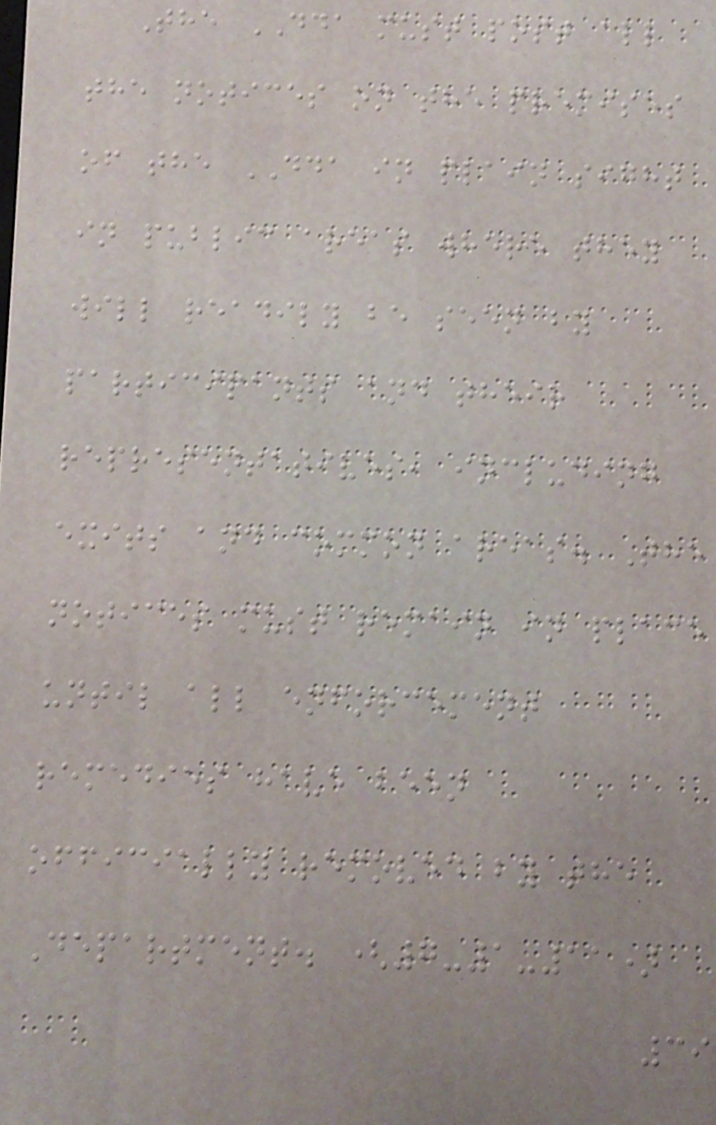The DDA must post all
the notices on the premises
of the DDA in plain sight
in public areas where they
will readily be seen by
participants and their
representatives, including
exits and common areas. The
notices must remain in place
until all enforcement
remedies have been
officially removed by the
Department. (7-1-11)
39
